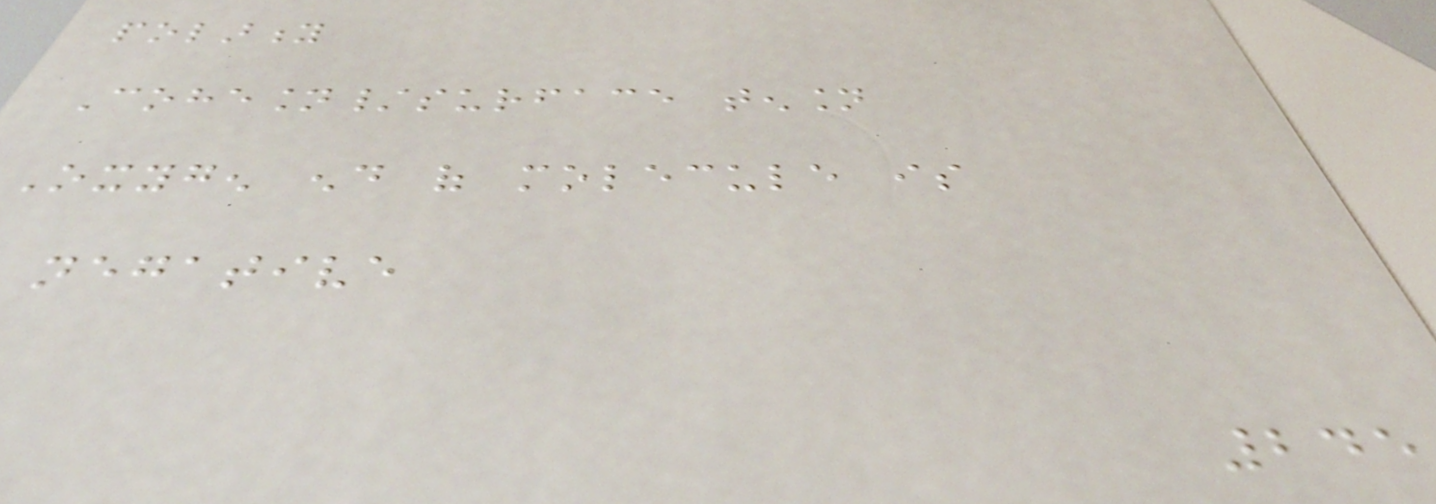polarity
Cohesion/surface tension
Oxygen end of molecule is
negative
245
